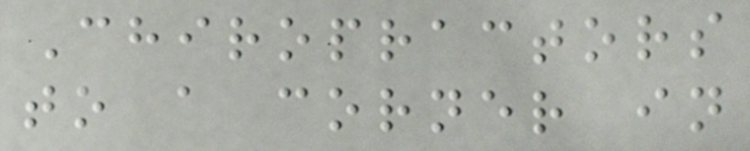Chiropractors
to a corner in
